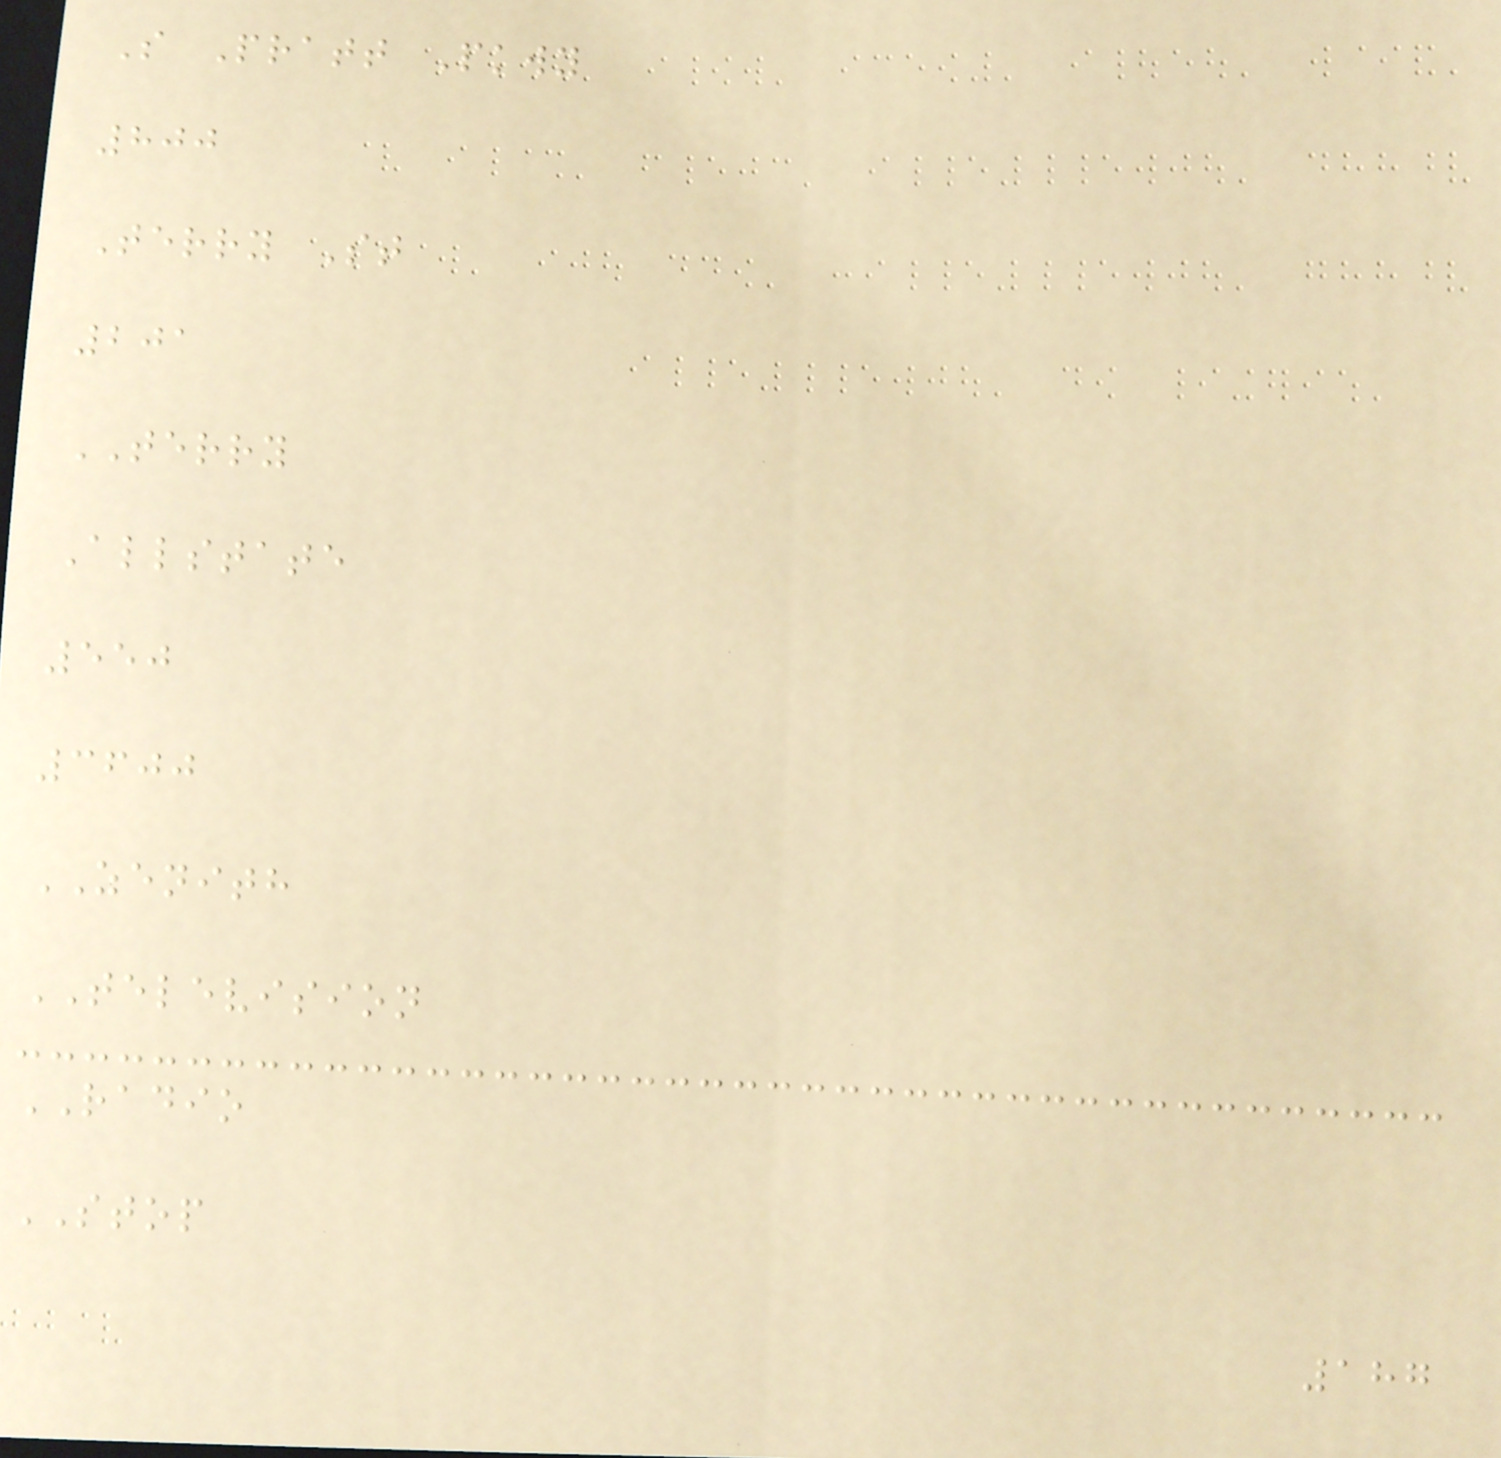S Pratt Pkwy
800
Terry St
201
TERRY
Allstate
550
3600
ZENITH
TELEVISION
RADIO
STOP
187
